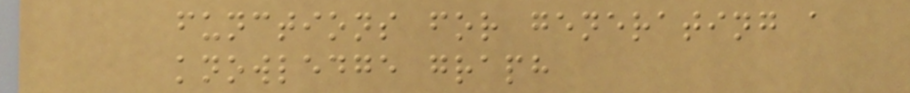functions for generating a
knowledge graph
